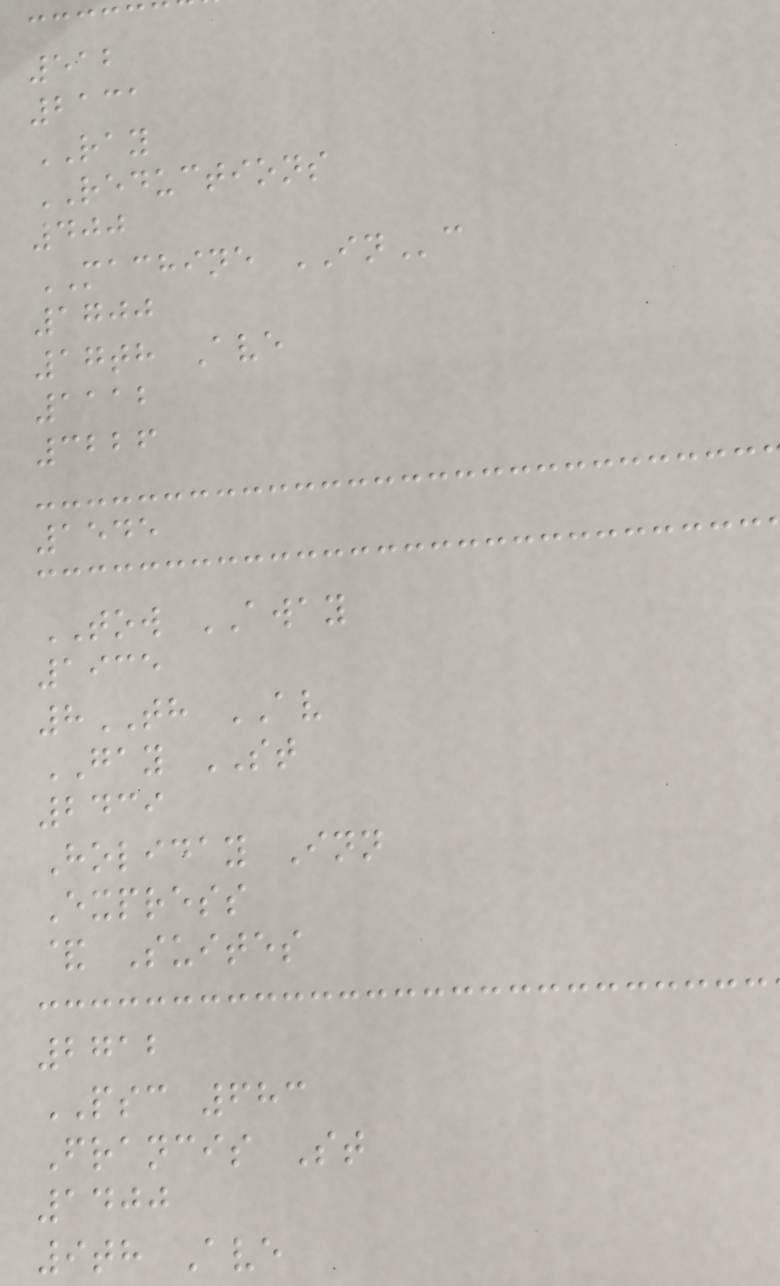512
2131
RAY
REDUCTIONS
400
MACHINE INc
1700
17th Ave
1112
3226
1545
TOW AWAY
1935
8TH AV
GAY ST
2439
Holiday Inn
Express
& Suites
2712
PSC 683
Francis St
1400
9th Ave
